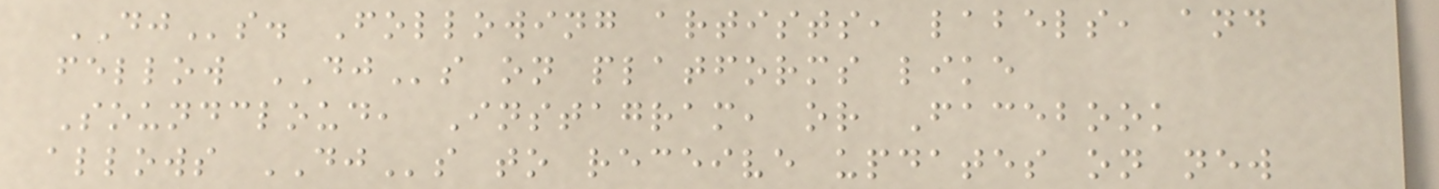DJs. Following artists, labels, and
fellow DJs on platforms like
Soundcloud, Instagram, or Facebook
allows DJs to receive updates on new
